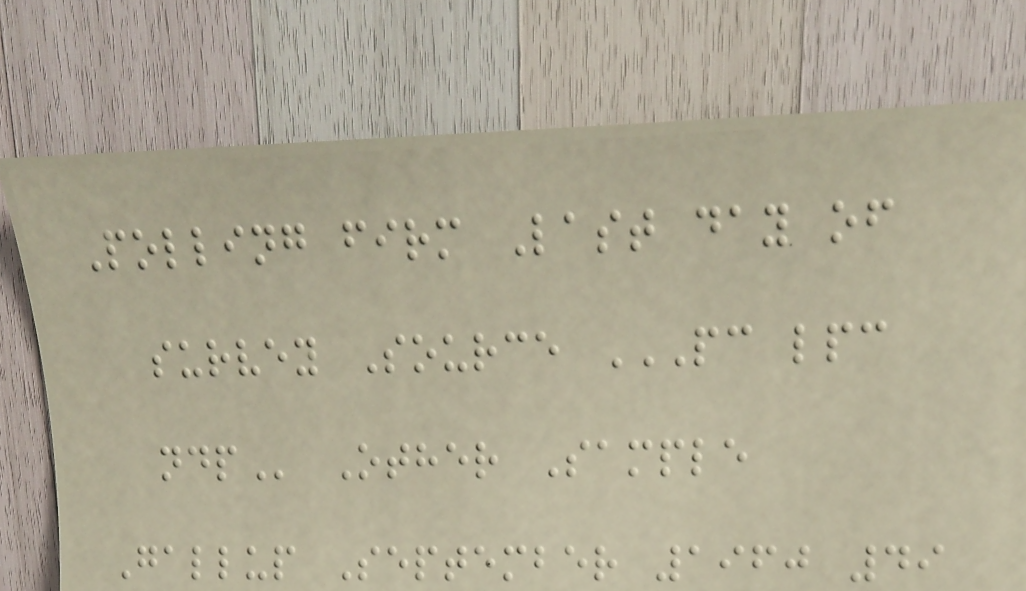Polling firm Last day of
survey Source PC LPC
NDP Other Sample
Gallup September 1960 49
